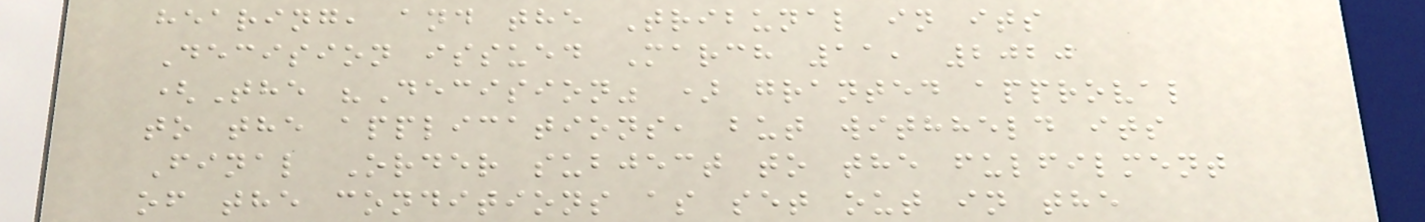hearing, and the Tribunal in its
Decision issued March 11, 2020
(The "Decision" ) granted approval
to the applications, but withheld its
Final Order subject to the fulfilment
of the conditions as set out in the
